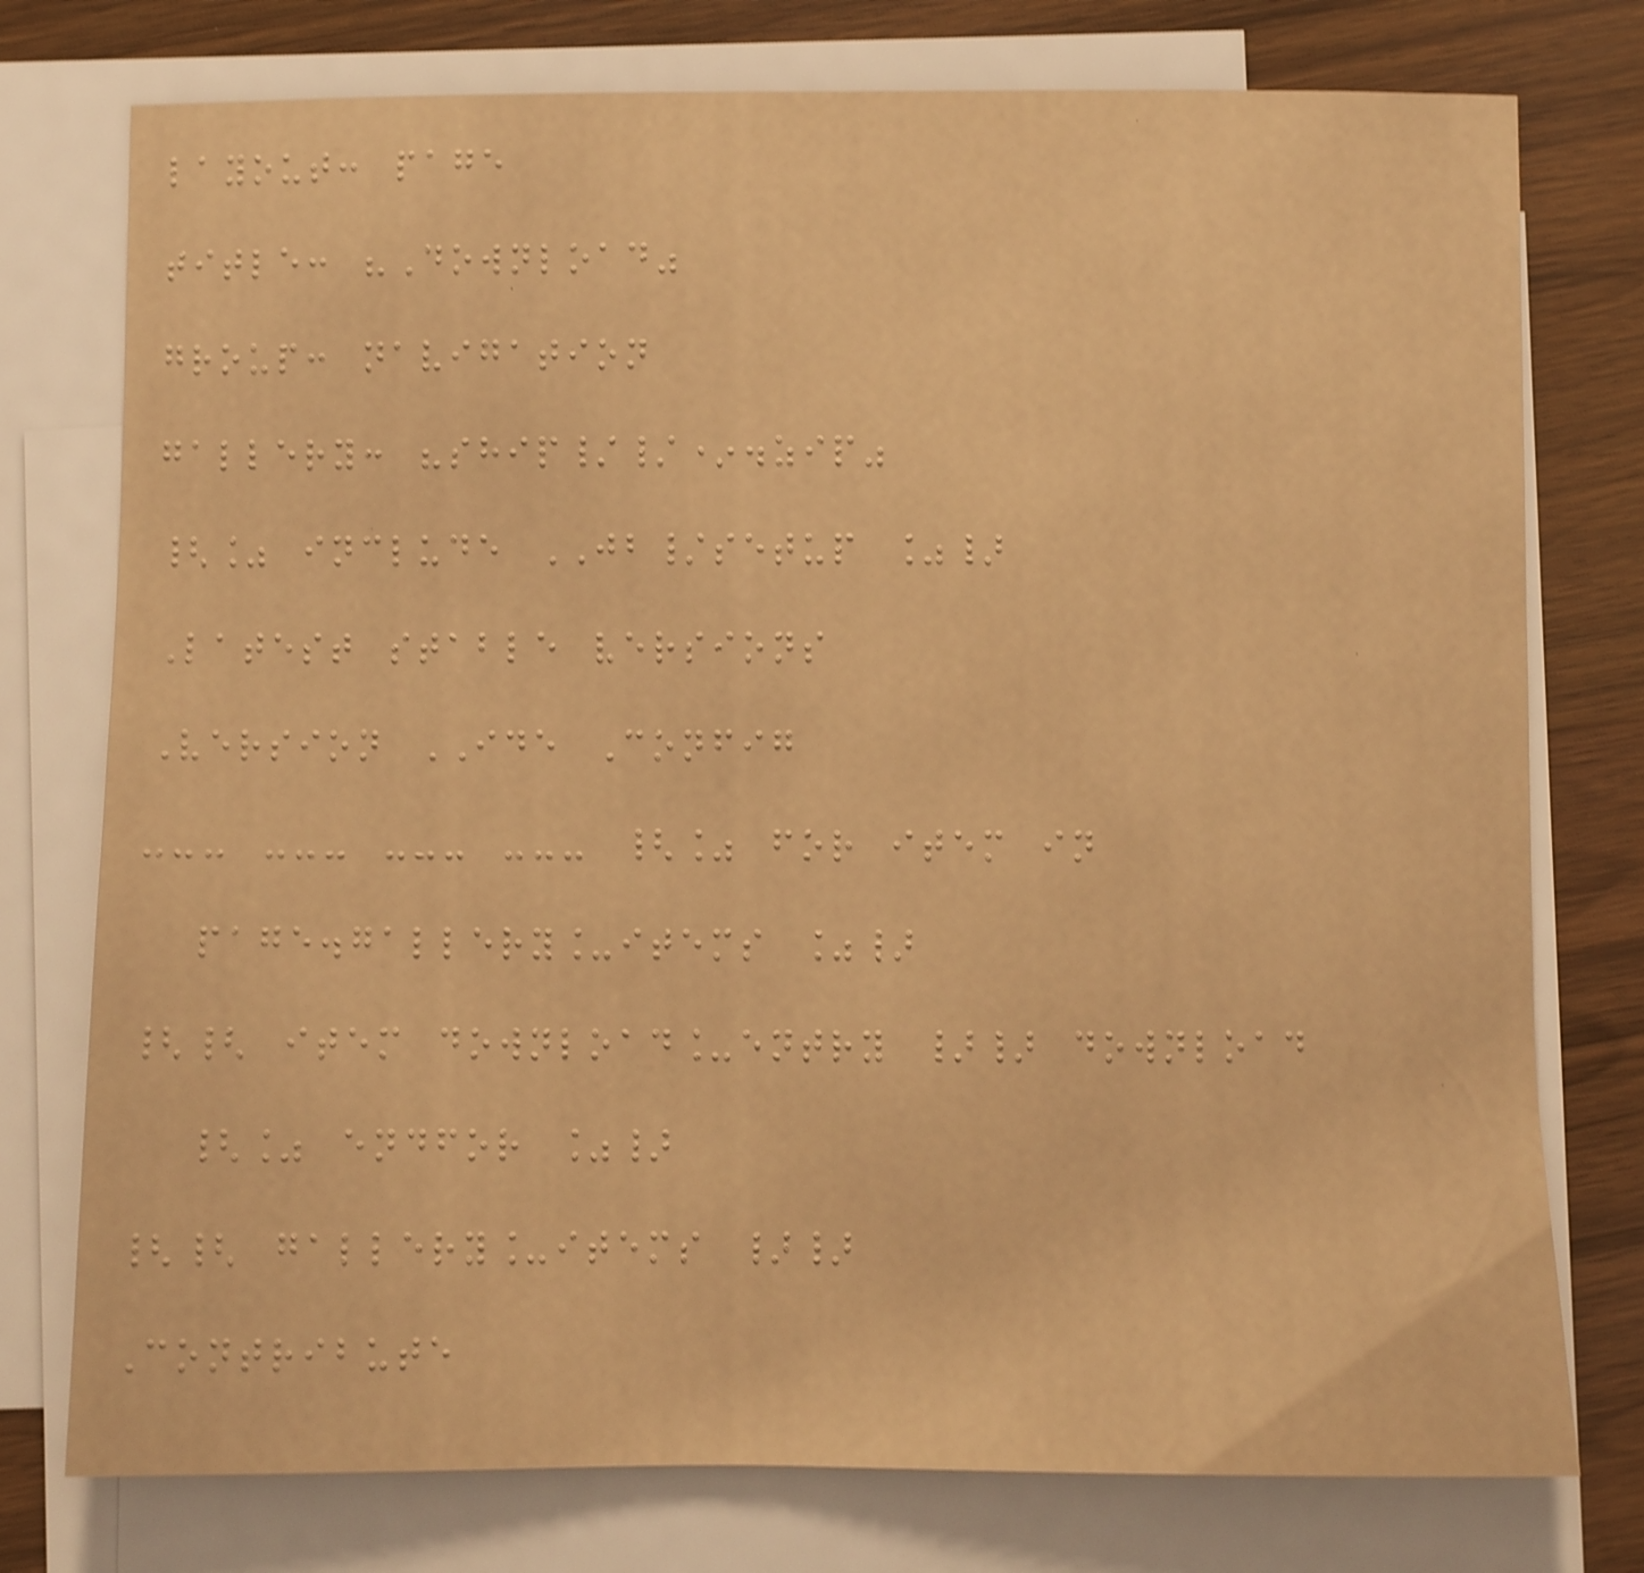layout: page
title: "Download"
group: navigation
gallery: "ship//*.zip"
{% include JB/setup %}
Latest stable versions
Version IDE Config
--- --- --- --- {% for item in
page.gallery_items %}
{{ item download_entry }} download
{% endfor %}
{{ gallery_items }}
Contribute
